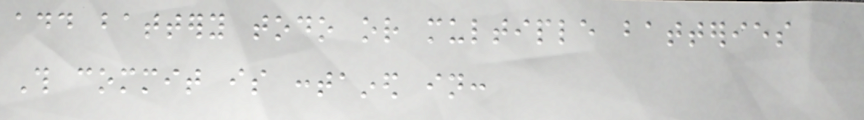add battery todo or multiple batteries
This commit is contained in:
